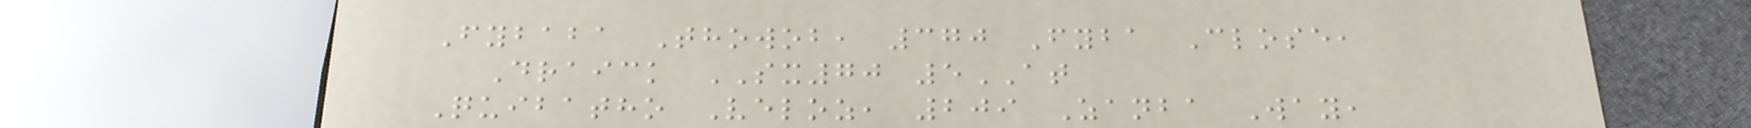Fybaba Thowob, 370 Fyba Close,
Draick SX70 5AT
Quibatho Veloz, 209 Zanba Way,
